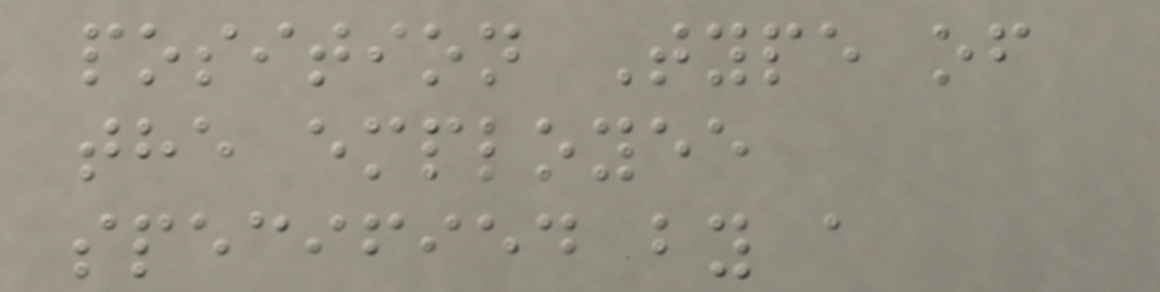position Type of
the employee
specified by a
